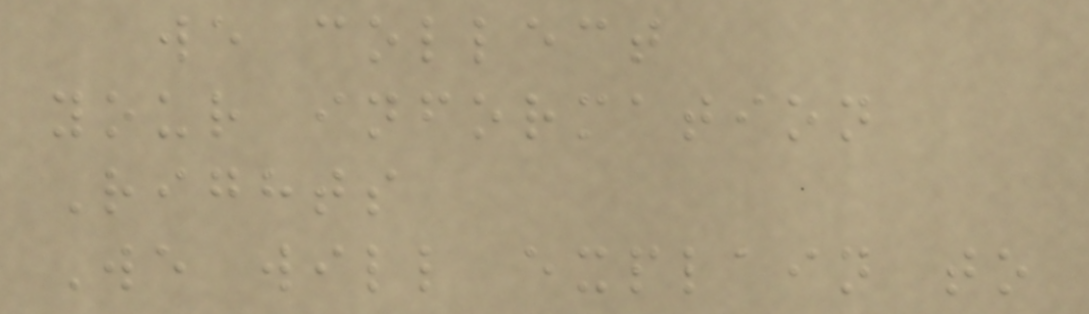we collect
your information
Rights
We will explain to
